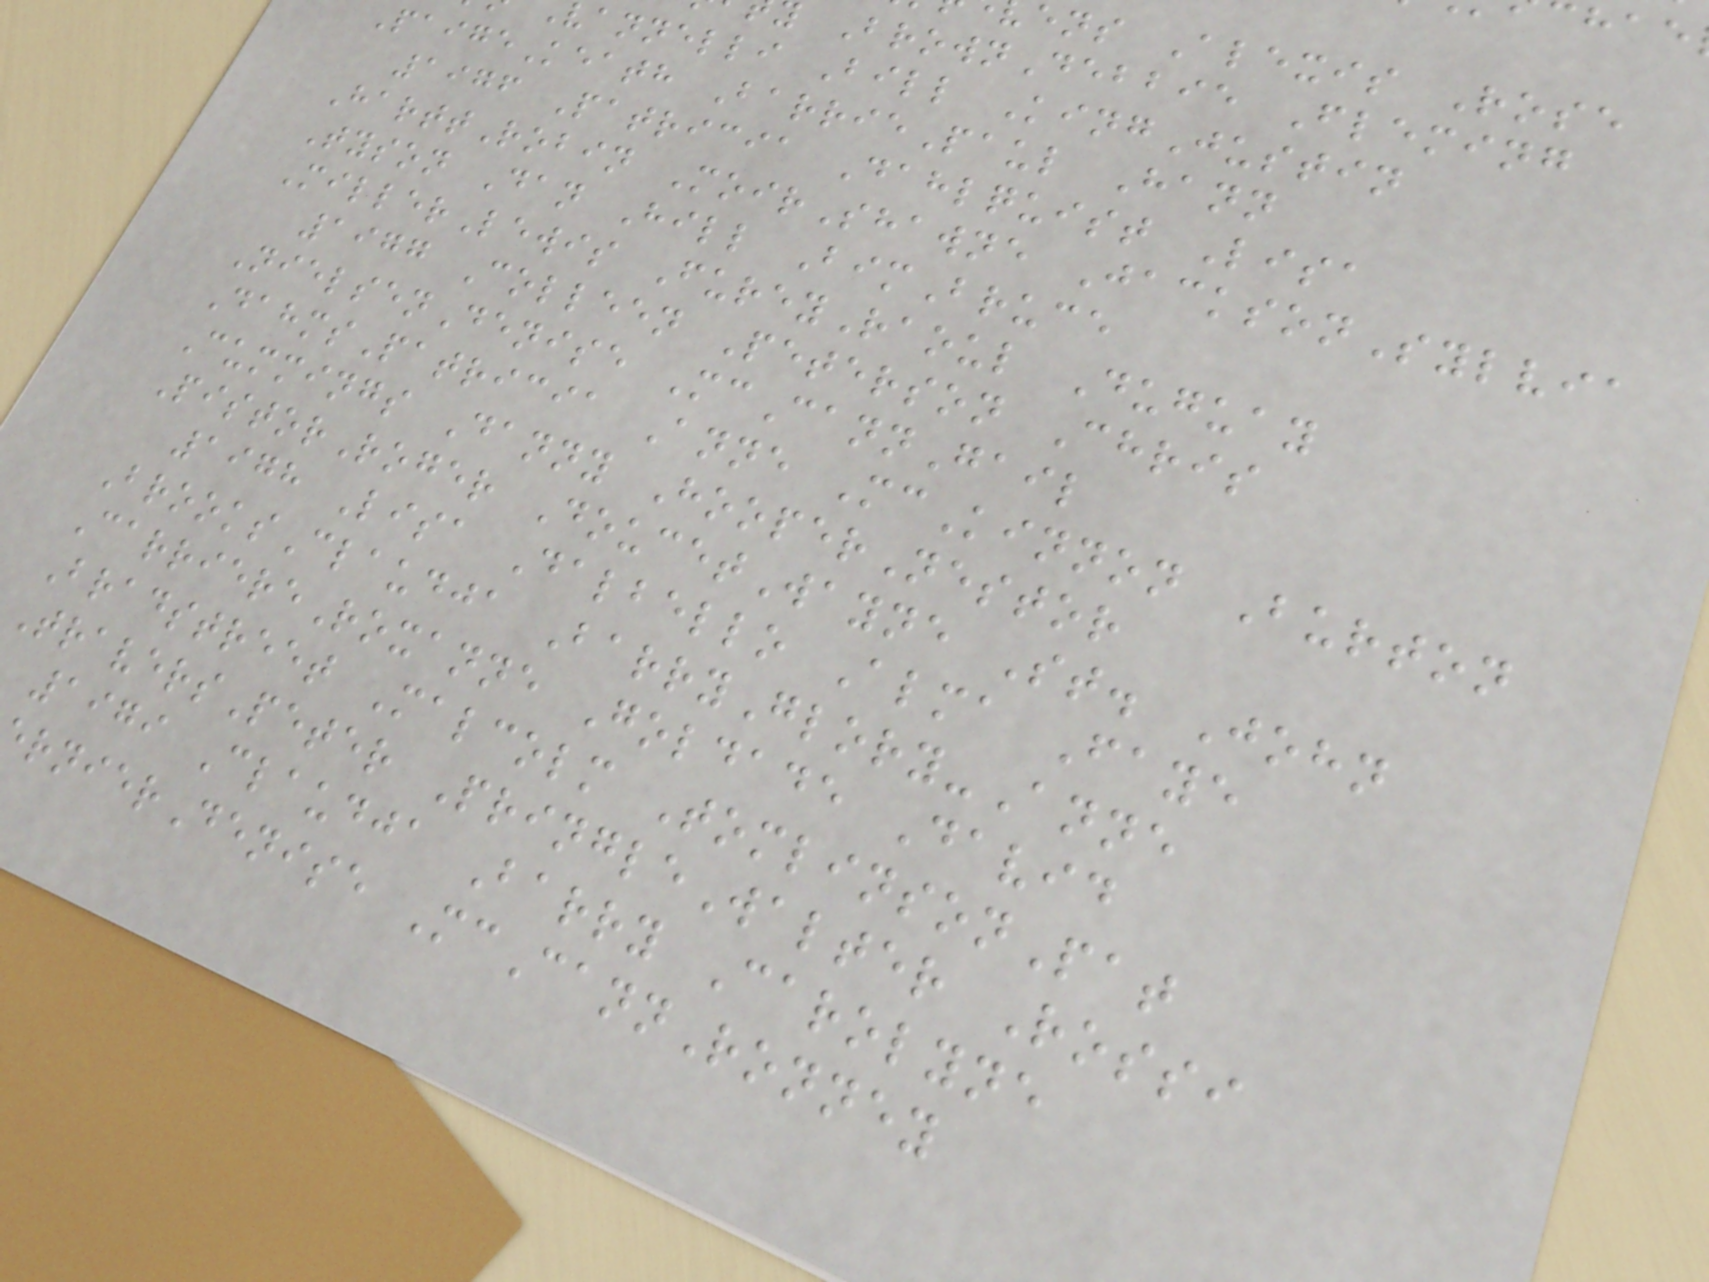ens Alexis Rose
BrownDebbie Fleming
vannelli Bill KingJustin
PaigeKeath BarriePaul Hann
1976 Patricia Dahlquist Lisa
HarttRobin MoirShawne JacksonSylvia
Tyson Dan Hill BimBruce
MillerLewis FureyRaoul Duguay
1977 Colleen Peterson Chris
NielsenDenise McCannGail
DahmsPatricia Anne McKinnon Burton
Cummings Danny HooperNestor
PistorRoger DoucetWayne St. John
1978 Lisa Dalbello Alma Faye
BrooksClaudja BarryGlory-Anne
CarriereRoxanne Goldade David
Bradstreet Malcolm TomlinsonPat
TraversPeter PringleWalter Rossi
1979 Claudja Barry Carolyne
rnierDenise McCannRonney
